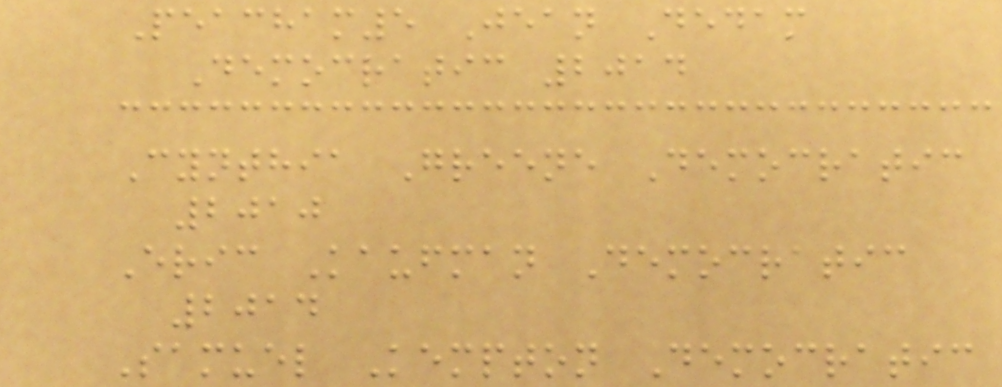Peacham5 Jean Dedam
Democratic 2014
Cynthia Greene Democratic
2010
Eric Kaufman Democratic
2014
Samuel Kempton Democratic
